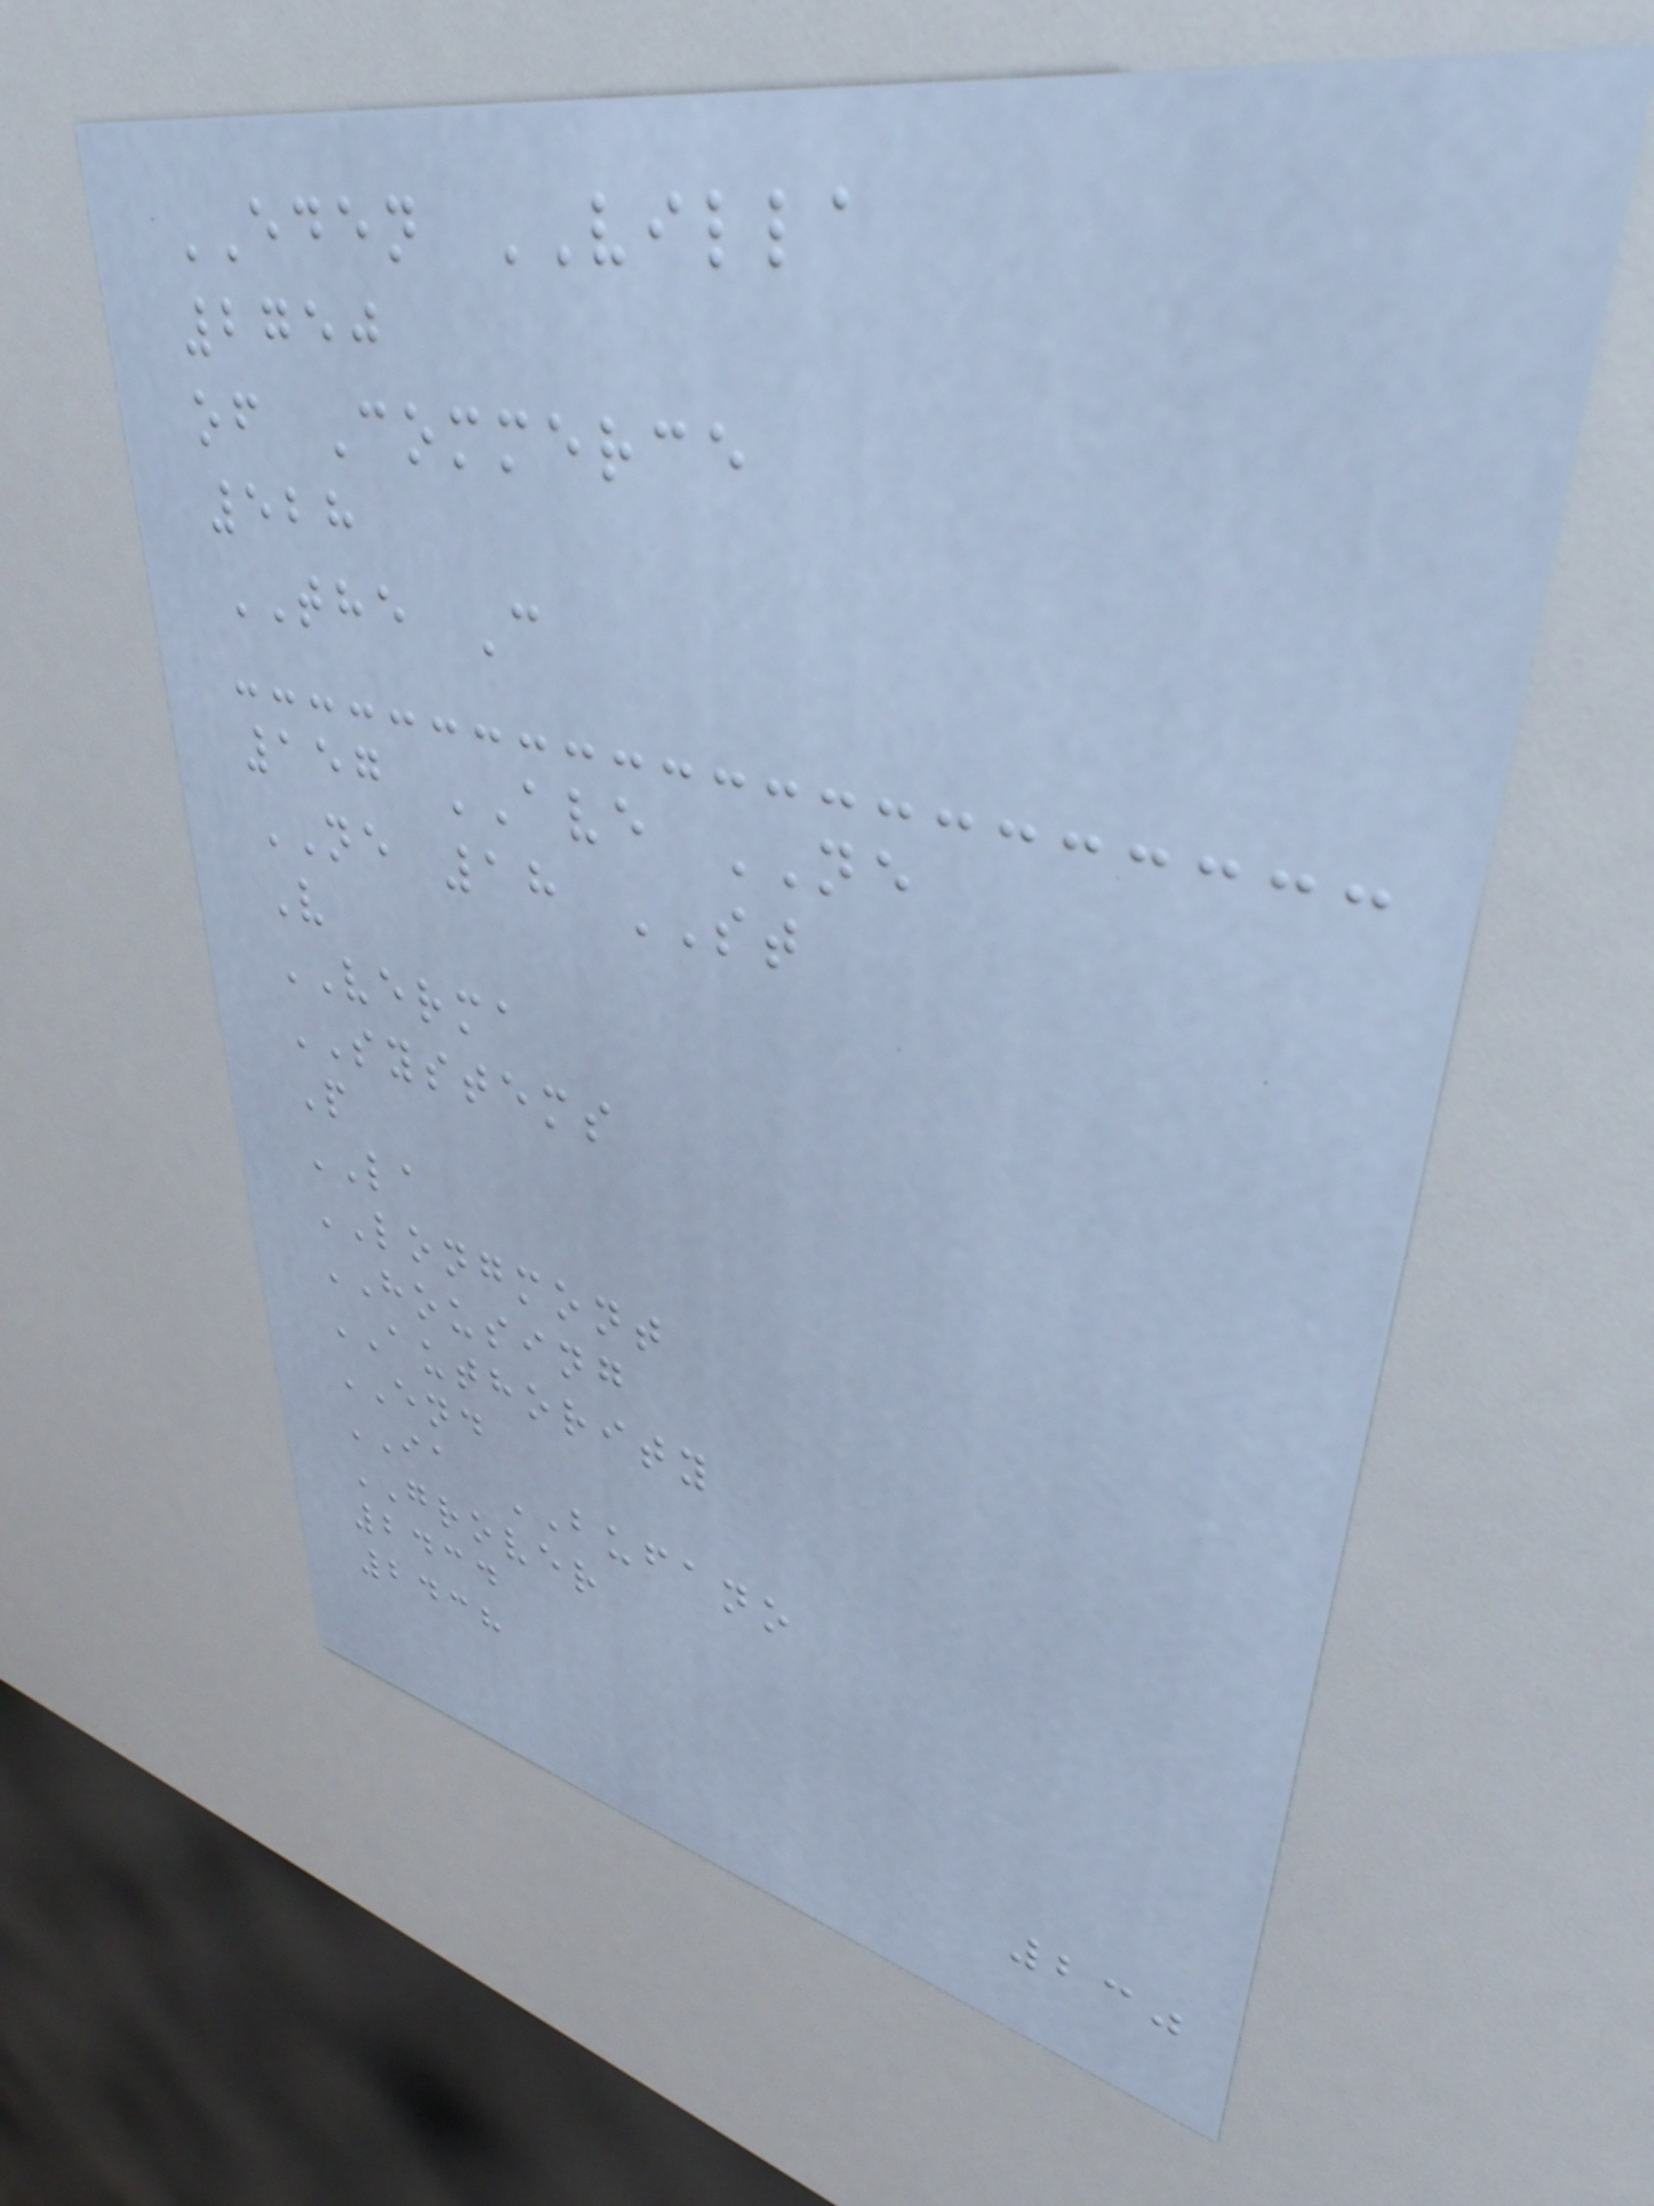EDEN VILLA
2750
of Commerce
528
THE C
157 AVE NE
NE 18 ST
V
VERMA
SYSTEMS
P
LA
LONGMONT
HOUSING
AUTHORITY
END
IA BUFANO
GROVER
2434
2438
230
